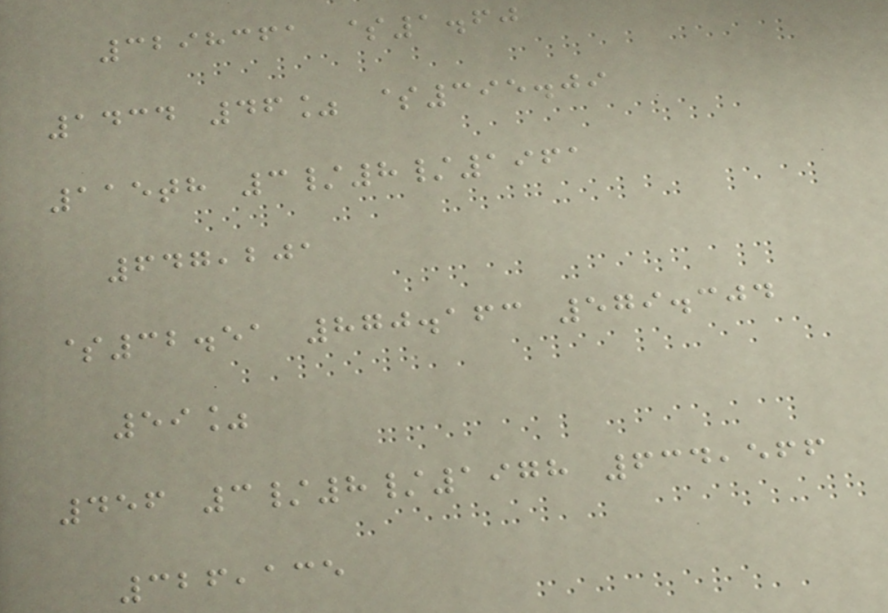3298361 $1.60
1434 46% $395.09
115th 3/8/1961
647,201
$32.51 870.163 579.304
59%
456 3/8/1978 634,566
326,135
